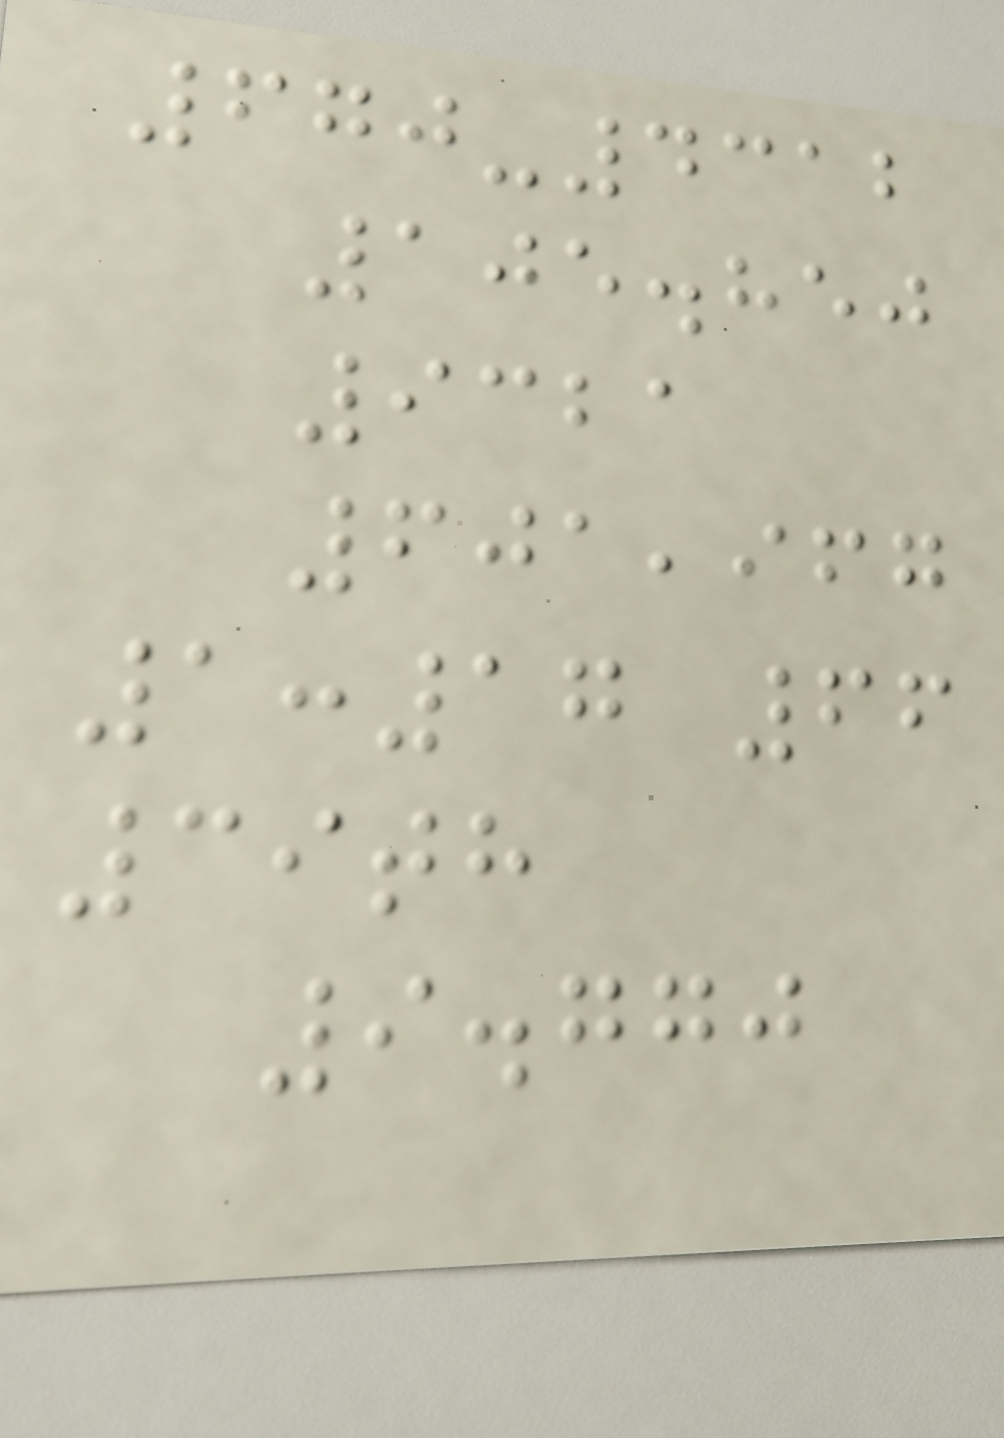670-4312
105.850
9321
601,967
1:17 66
39th
9.770
